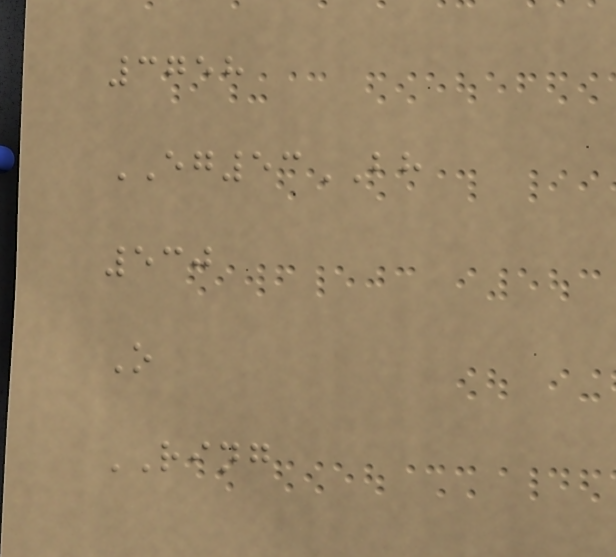3758
EG53BH
530
O
RING
